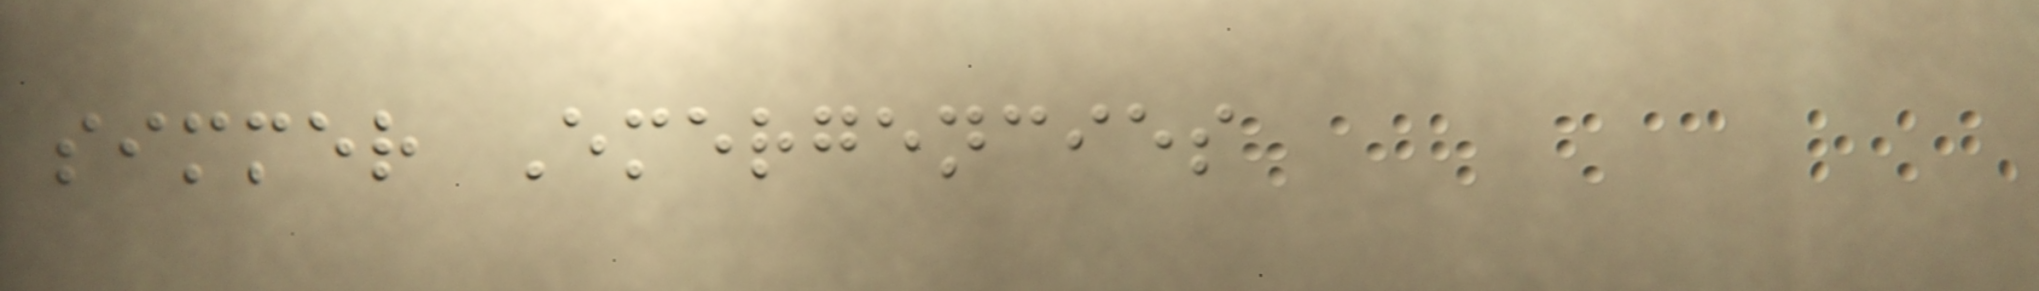simmer Emergencies
